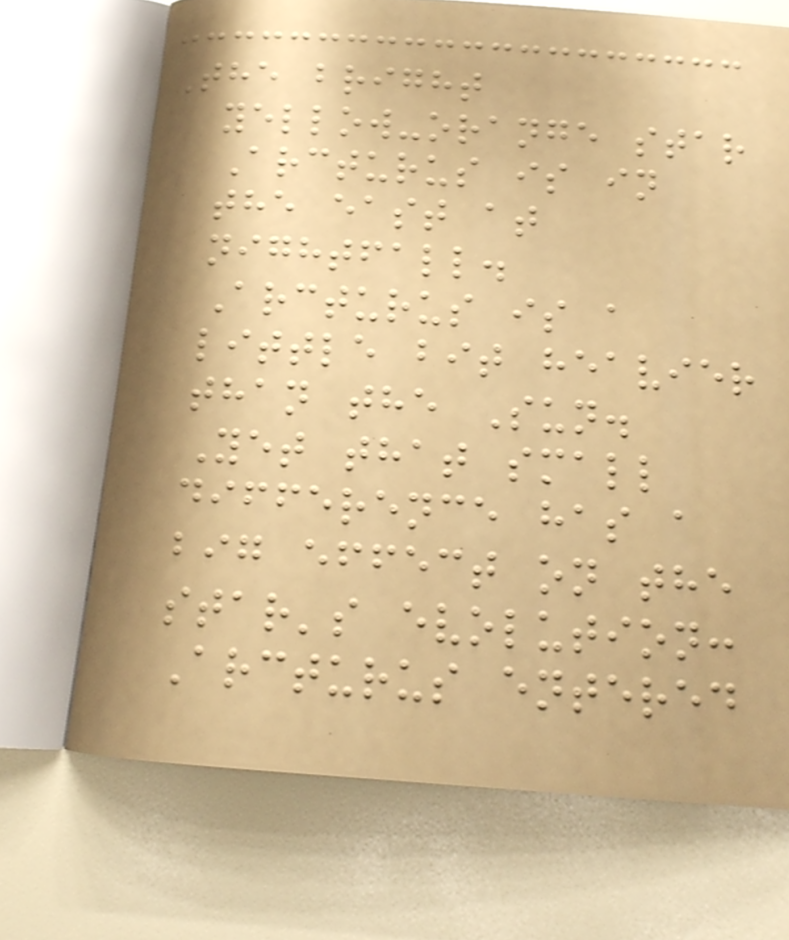The bright
yellow-orange star
Arcturus is in
the east at
nightfall.
Arcturus is a
little bit heavier
than the Sun.
Yet that small
difference has a
big effect on the
star's evolution:
Arcturus entered
